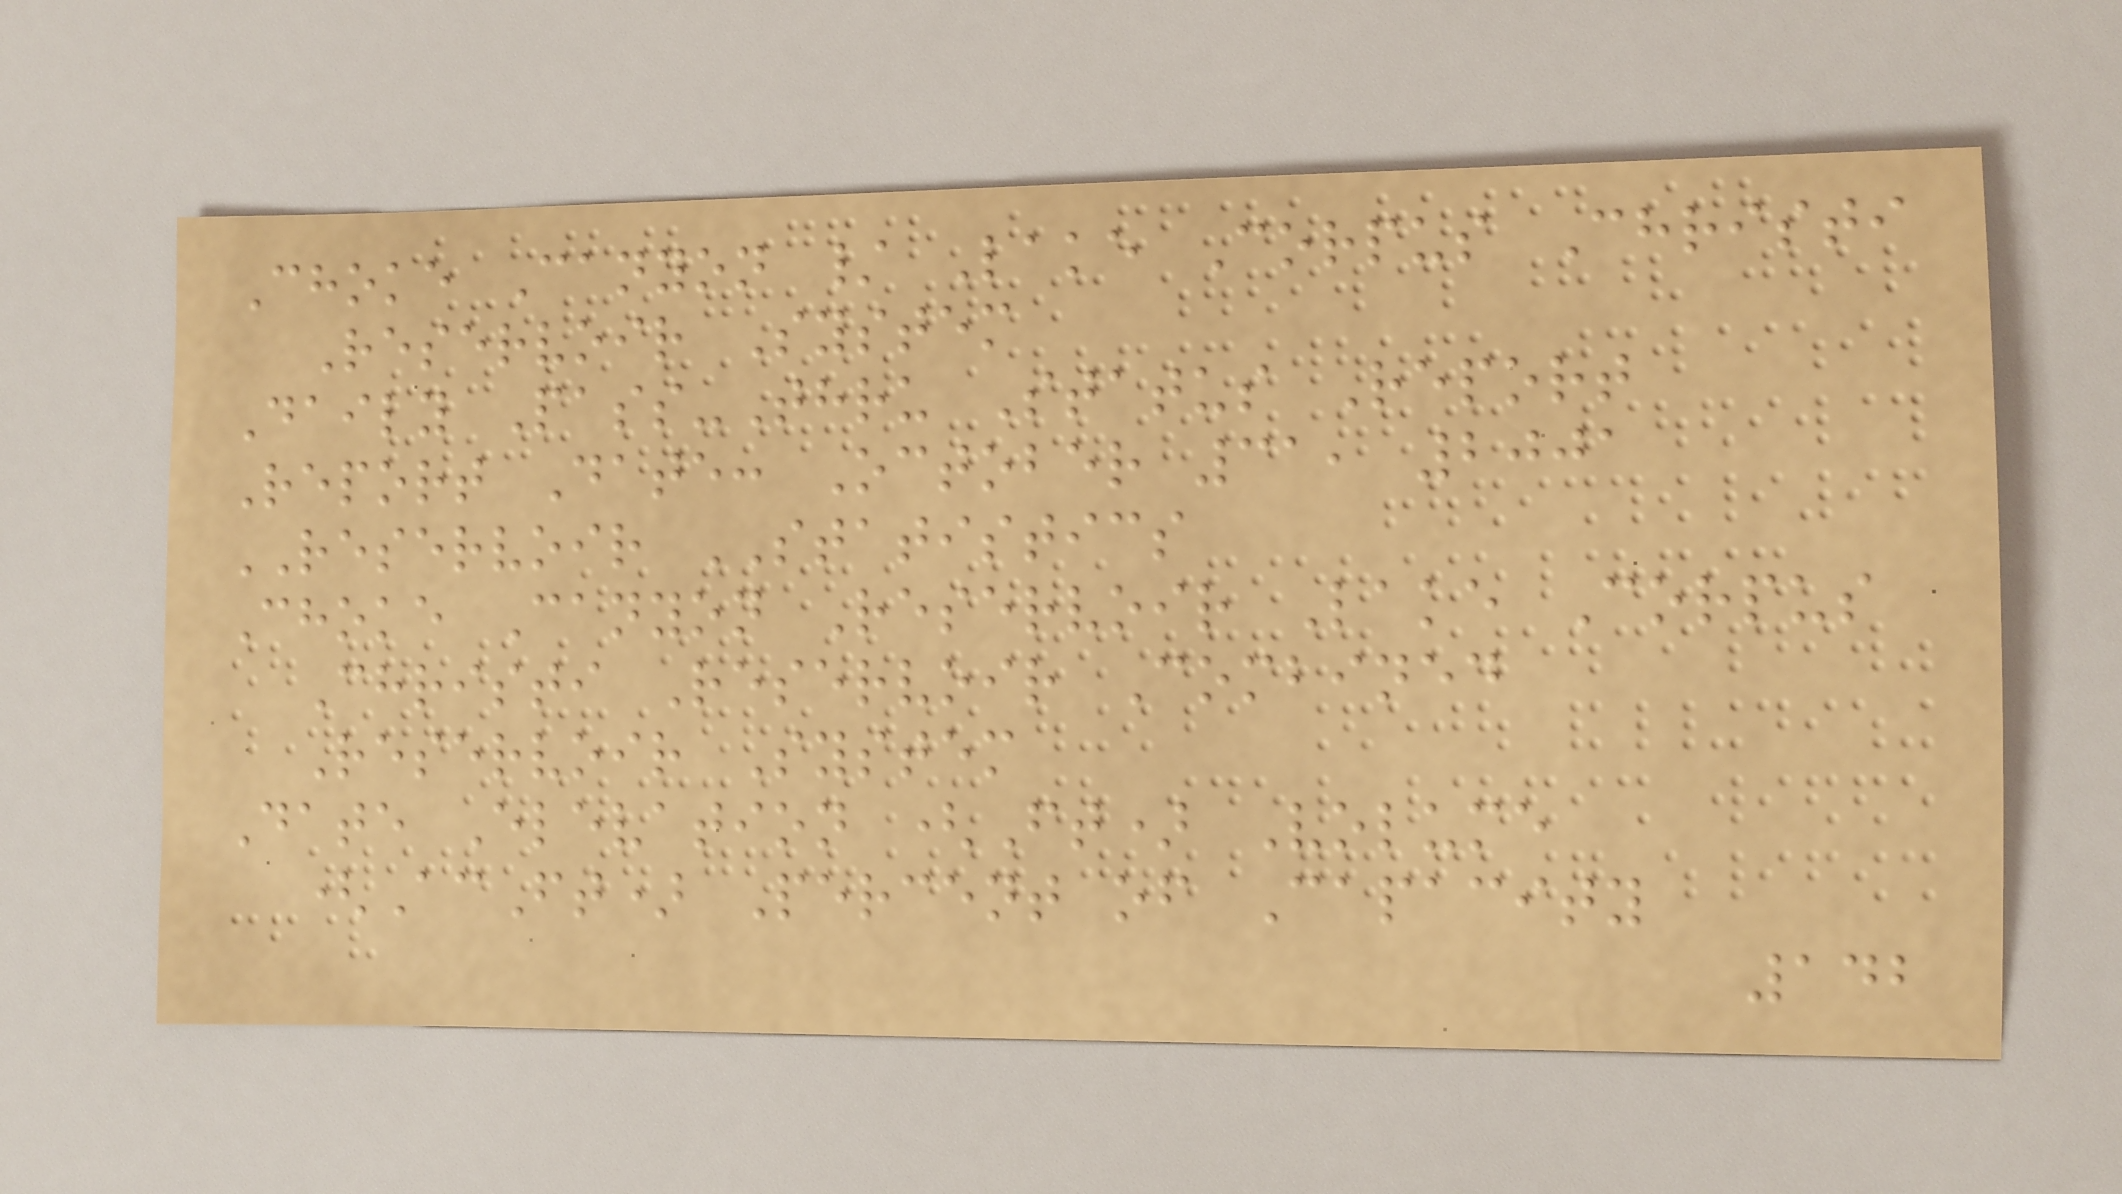Choke Canyon / Lake Corpus Christi
Reservoir System
Daily Pass-Thru Status Report
Report Date: October 31, 2001
RESERVOIR STATISTICS
Choke Canyon Reservoir Lake Corpus
Christi Reservoir Combined
Reservoir System
Date Elevation (Ft) Volume
(AcFt) Percent of Capacity
142
